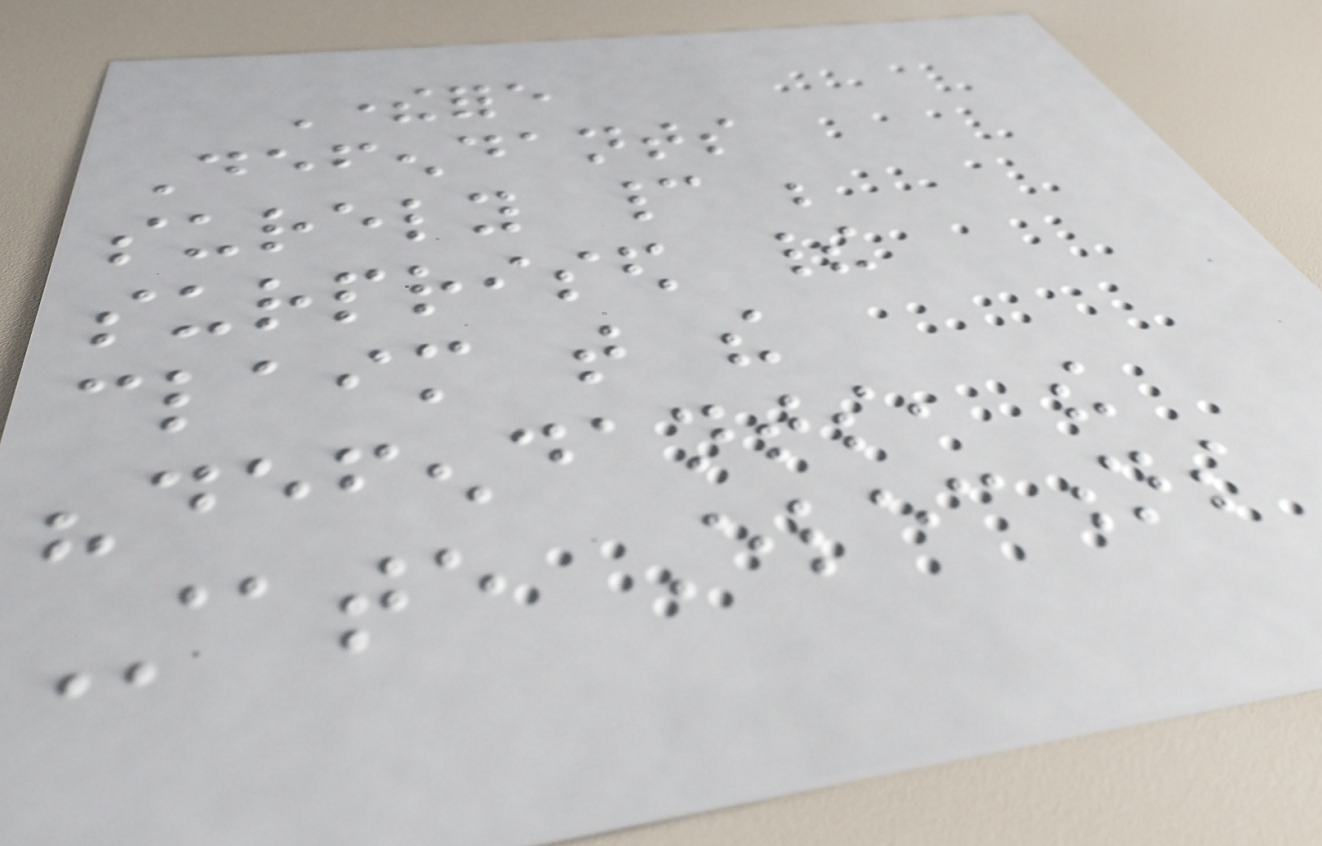Therefore
Defendants
surely cannot be
surprised their
claim that the
"defendants, the
State Elections
